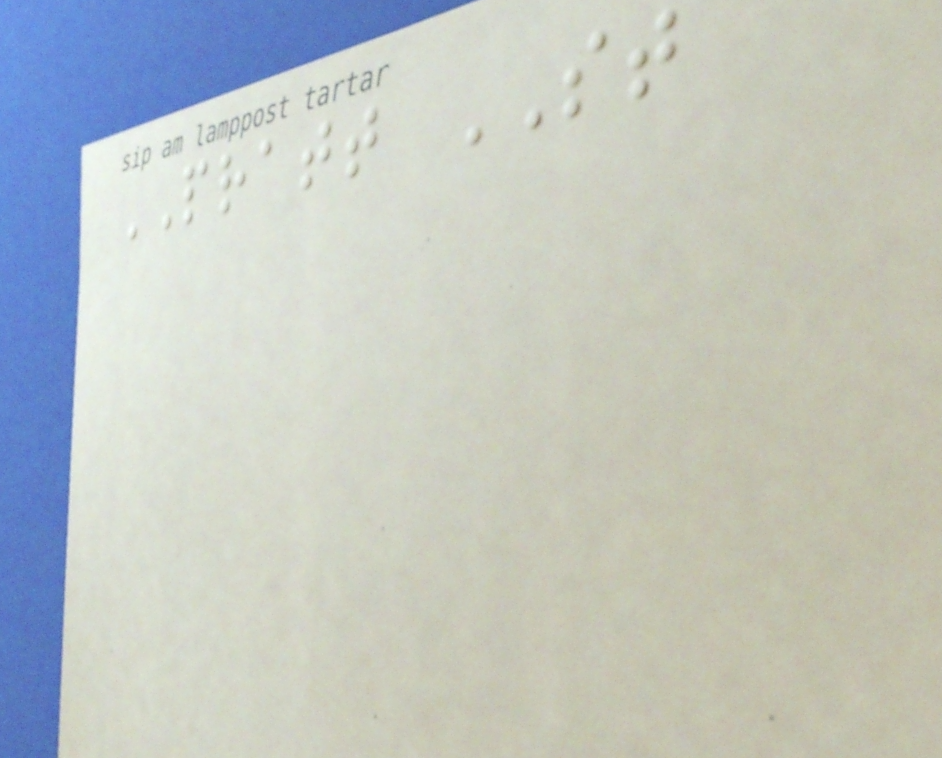PRATT ST
